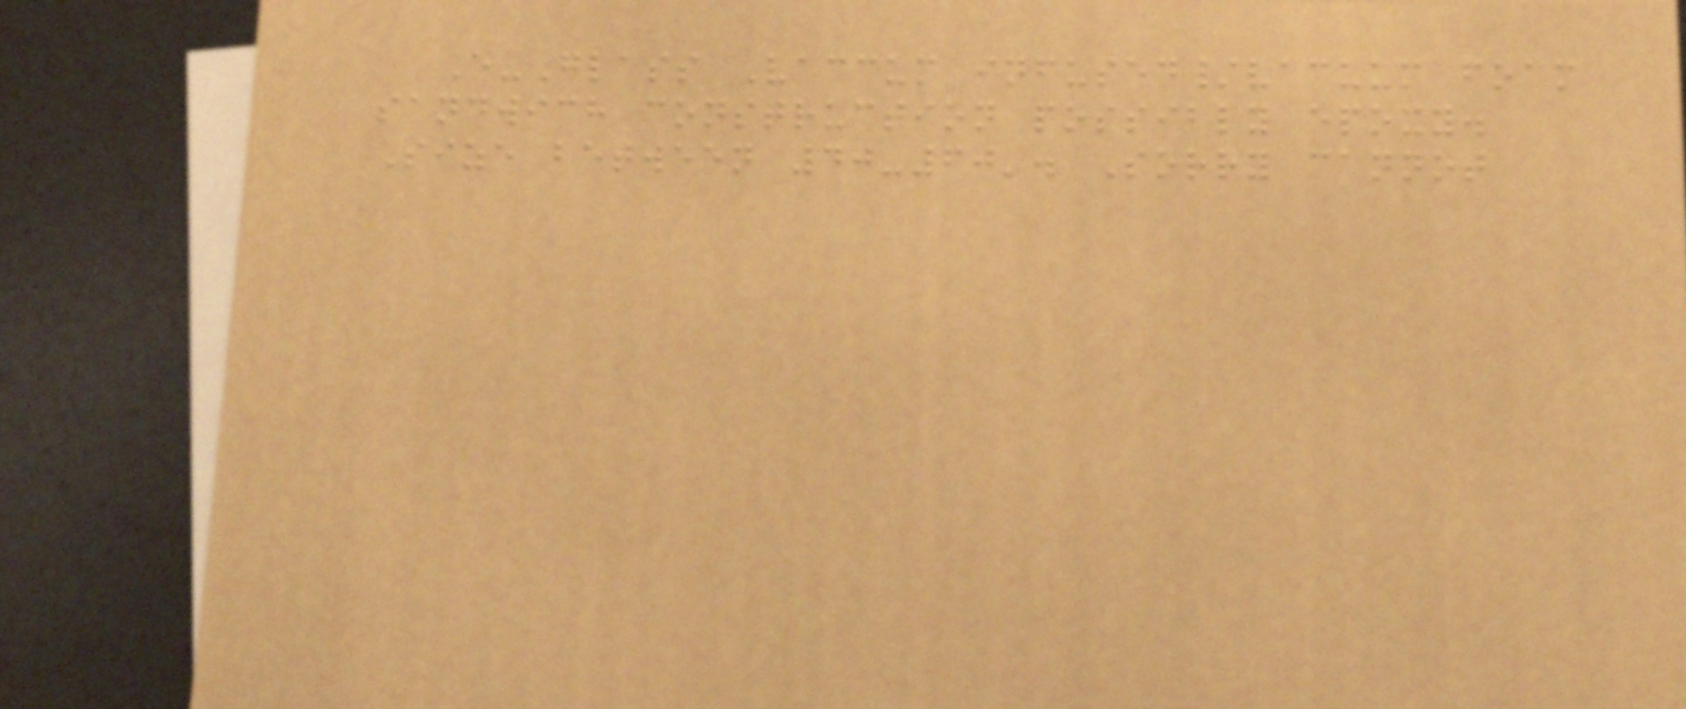E-Glass Vaccum infused/vacuum foam
sandwich construction possibly epoxy.
Size between 40-60'. Sorry cannot
